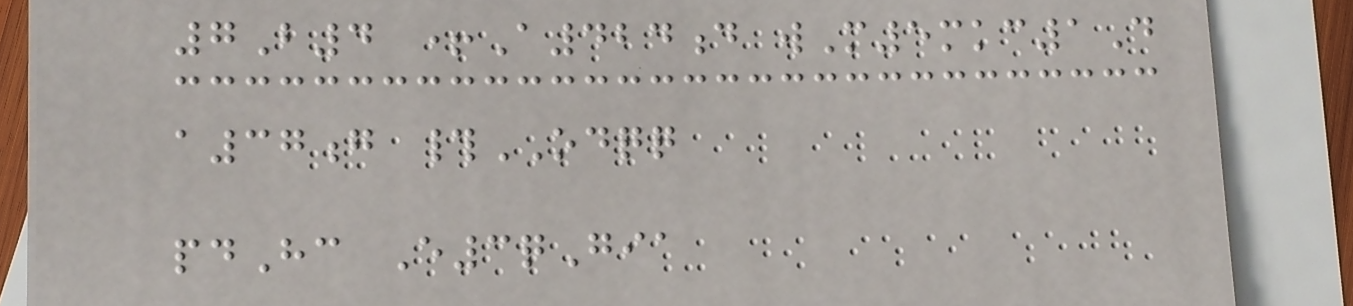7B4 +A424d wM5mkc1D
a37g #ODQQ
pdHc E3qGia
